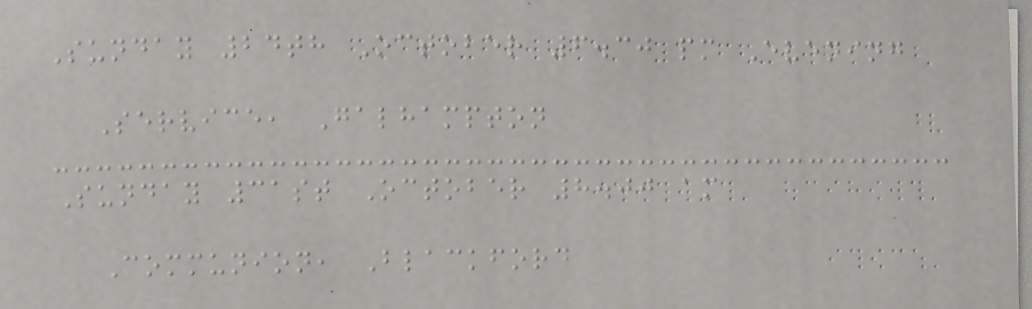Sunday 24th October 6.30 pm Evening
Service, Galhampton
Sunday 31st October 8.00 am
Communion, Blackford
